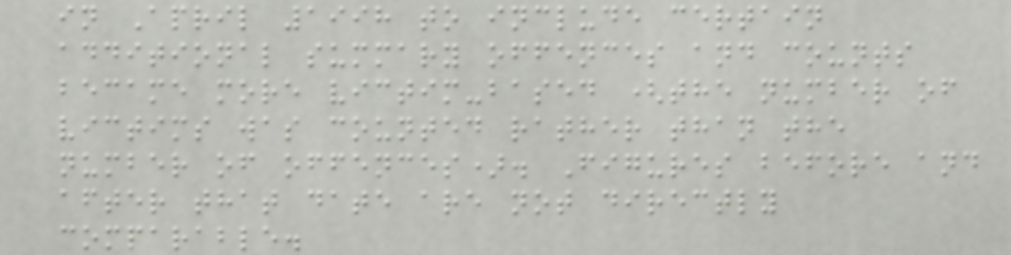in April 1998 to include certain
additional summary offences and counts
became more victim-based (the number of
victims was counted rather than the
number of offences). Figures before and
after that date are not directly
comparable.
